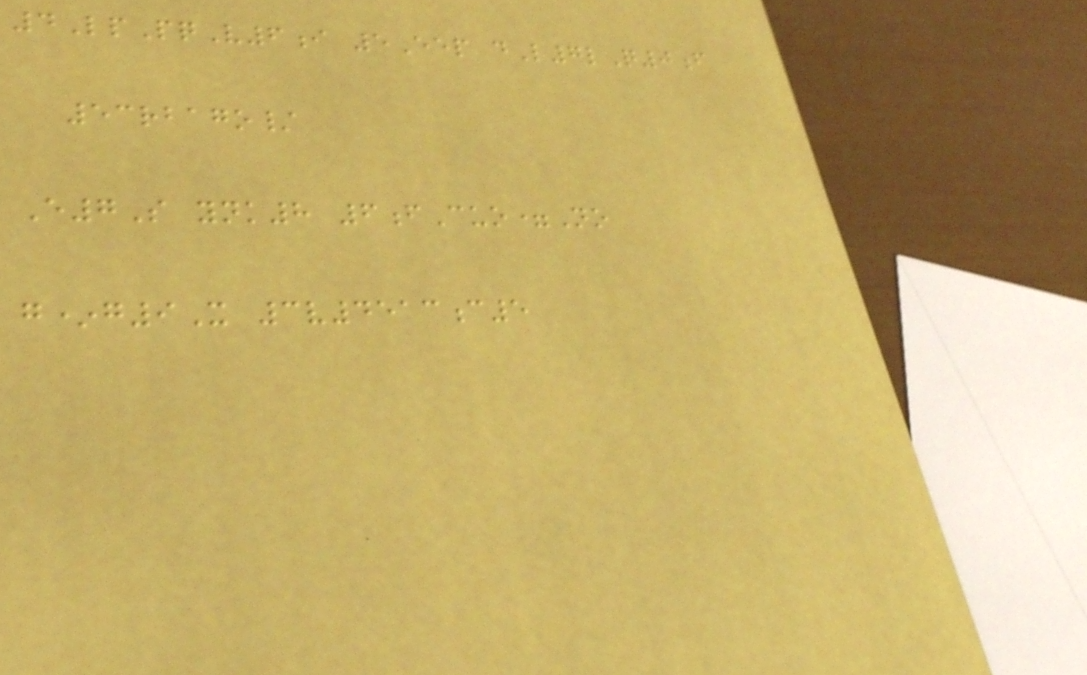4LpPqV6i 5Eep dL7lQ0f
53rbago/
E7S ynk8 6fCuo=No
g*g9X 3v4513c5
